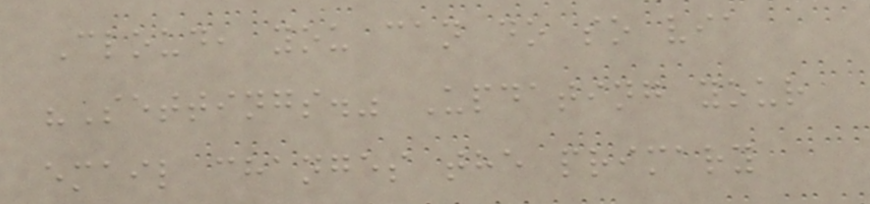Cloud, you can do so via
"Settings." Updating your
email changes the primary
